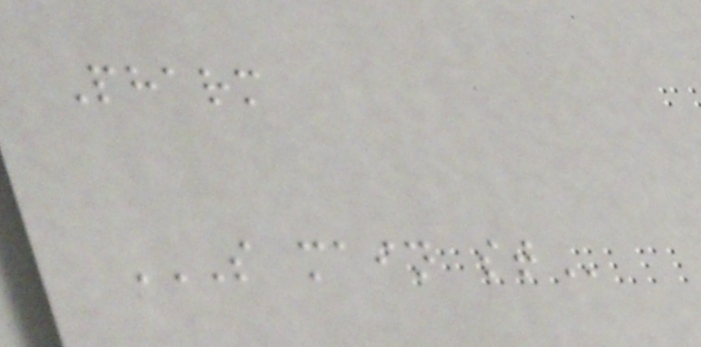Pharm
S MAIN ST
